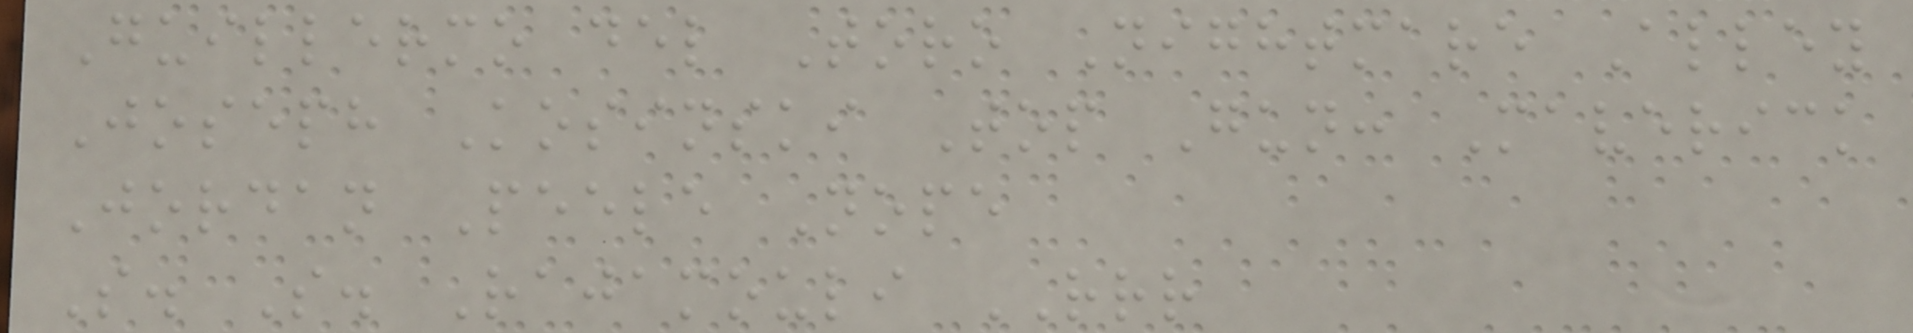Guillermo del Toro Nightmare Alley
Joseph Kosinski Top Gun: Maverick
Jordan Peele Nope
S. S. Rajamouli RRR
